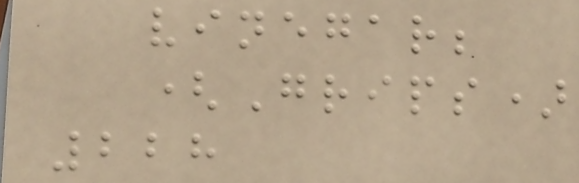vinegar;
(Grips)
228
